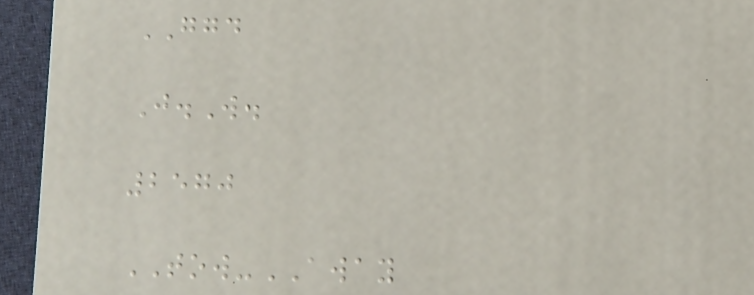GGD
J.W.
2570
TOW-AWAY
